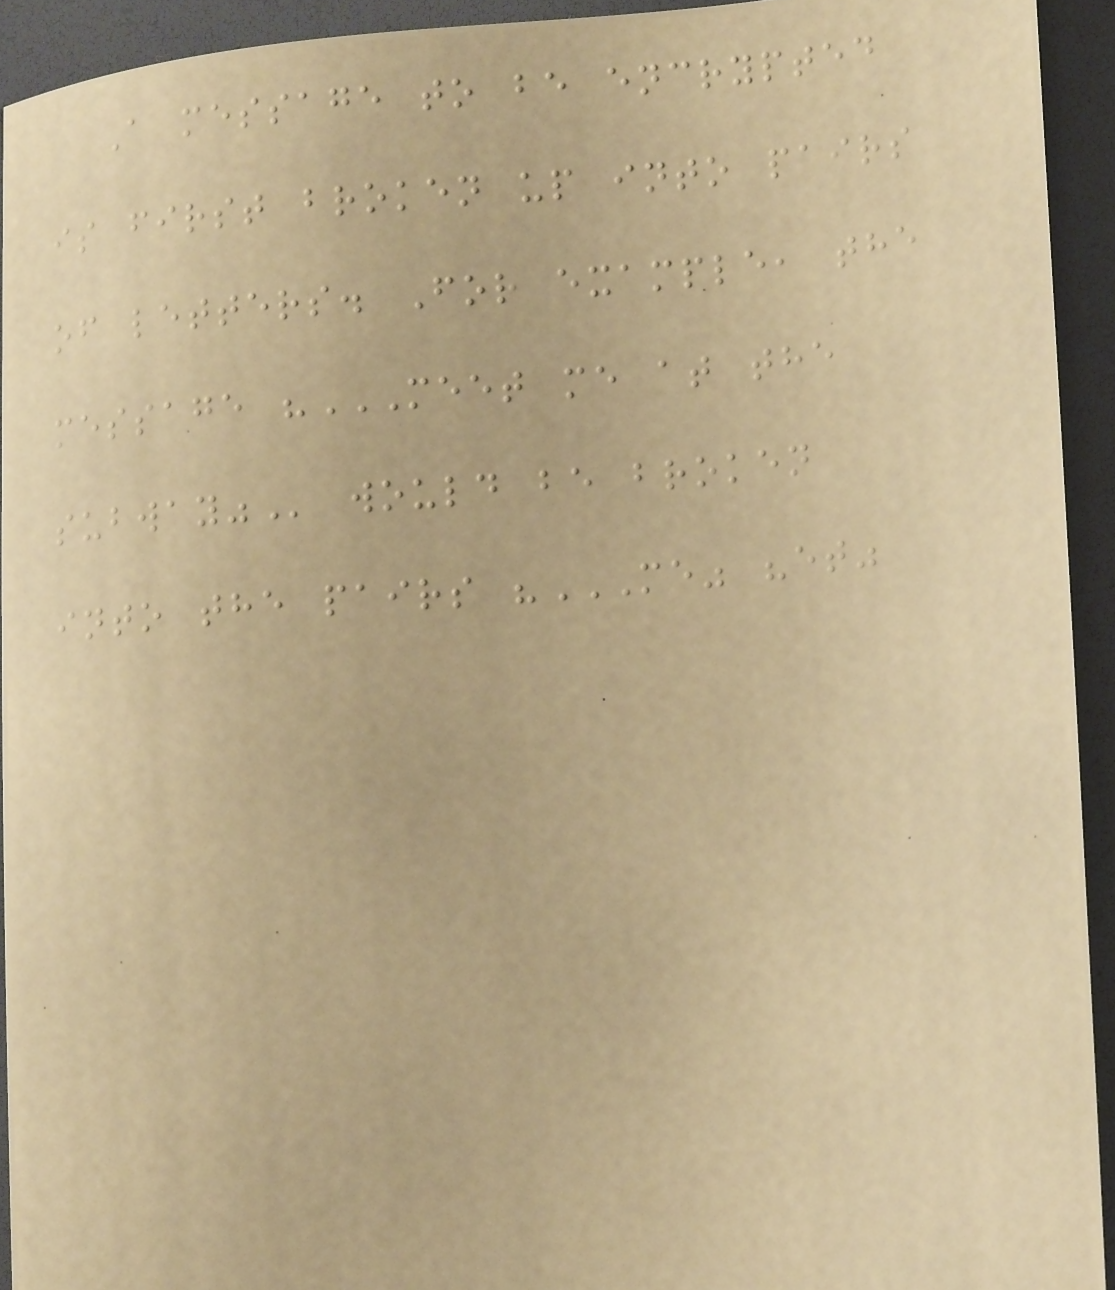A message to be encrypted
is first broken up into pairs
of letters. For example, the
message "MEET ME AT THE
SUBWAY" would be broken
into the pairs "ME" "ET"
